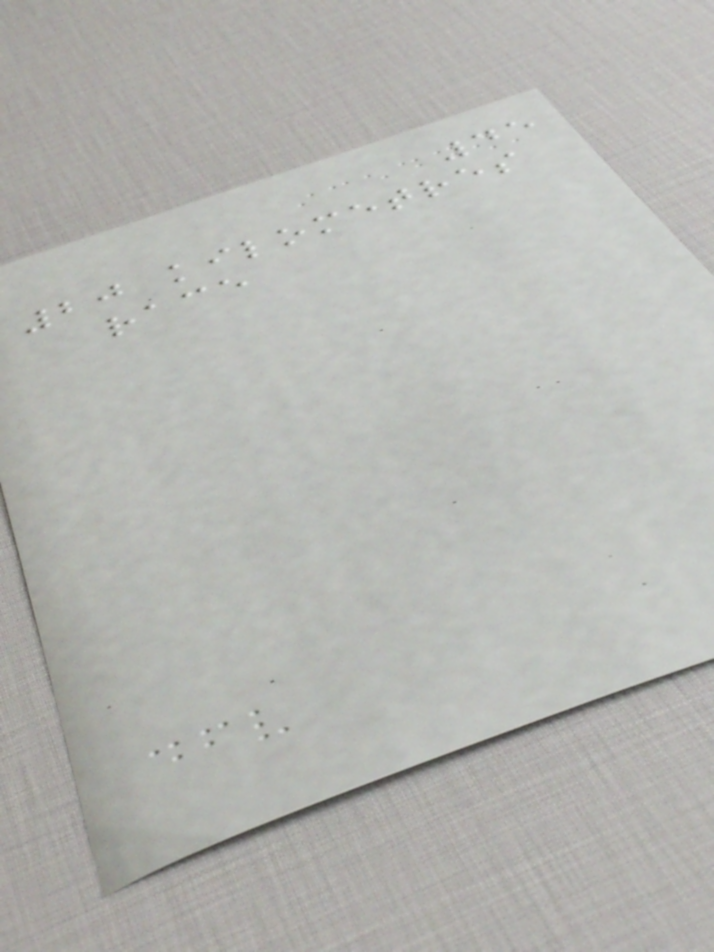45
20 kilometres
race
